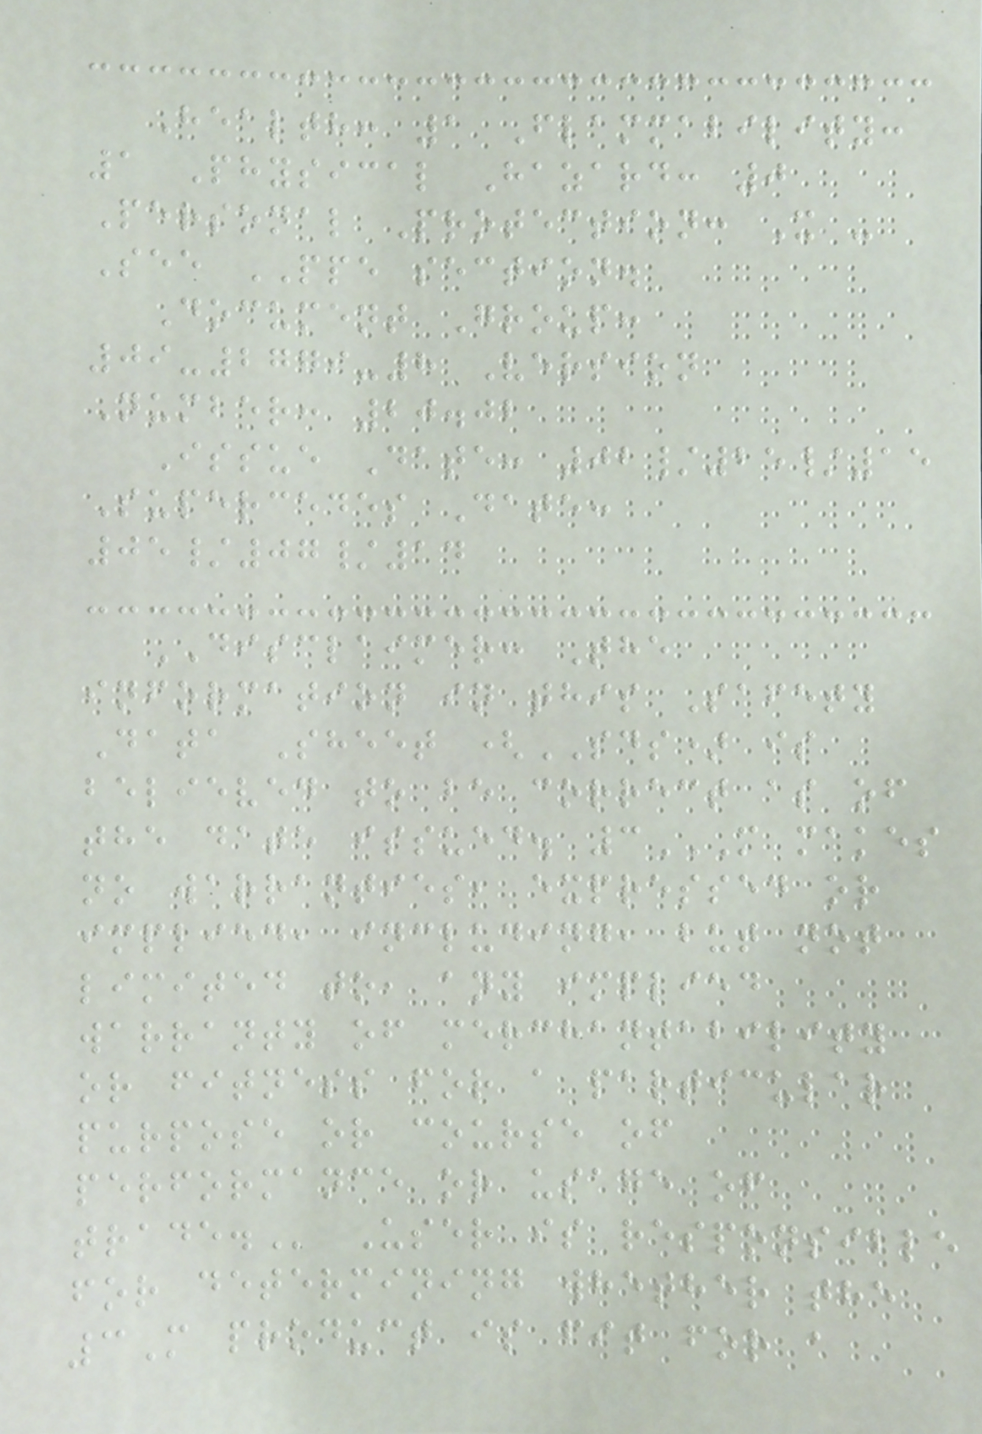Health: 1 Flammability:
1 Physical Hazard: 0
Personal Protection: X -
See PPE section.
Document Group:
09-2779-8 Version
Number: 20.02
Issue Date: 02/25/15
Supercedes Date:
05/07/14
DISCLAIMER: The
information in this Safety
Data Sheet (SDS) is
believed to be correct as of
the date issued. 3M MAKES
NO WARRANTIES, EXPRESSED OR
IMPLIED, INCLUDING, BUT NOT
LIMITED TO, ANY IMPLIED
WARRANTY OF MERCHANTABILITY
OR FITNESS FOR A PARTICULAR
PURPOSE OR COURSE OF
PERFORMANCE OR USAGE OF
TRADE. User is responsible
for determining whether the
3M product is fit for a
